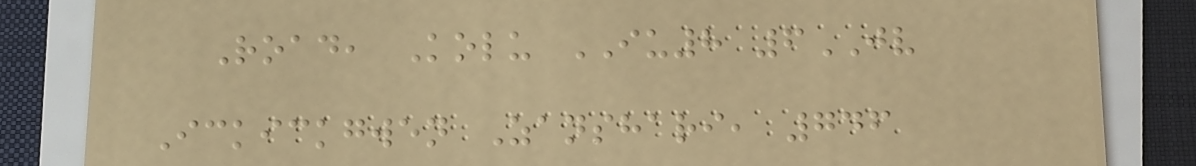Road, Kolu IU8 6JV
Ickickgwen Zanshari, 746
